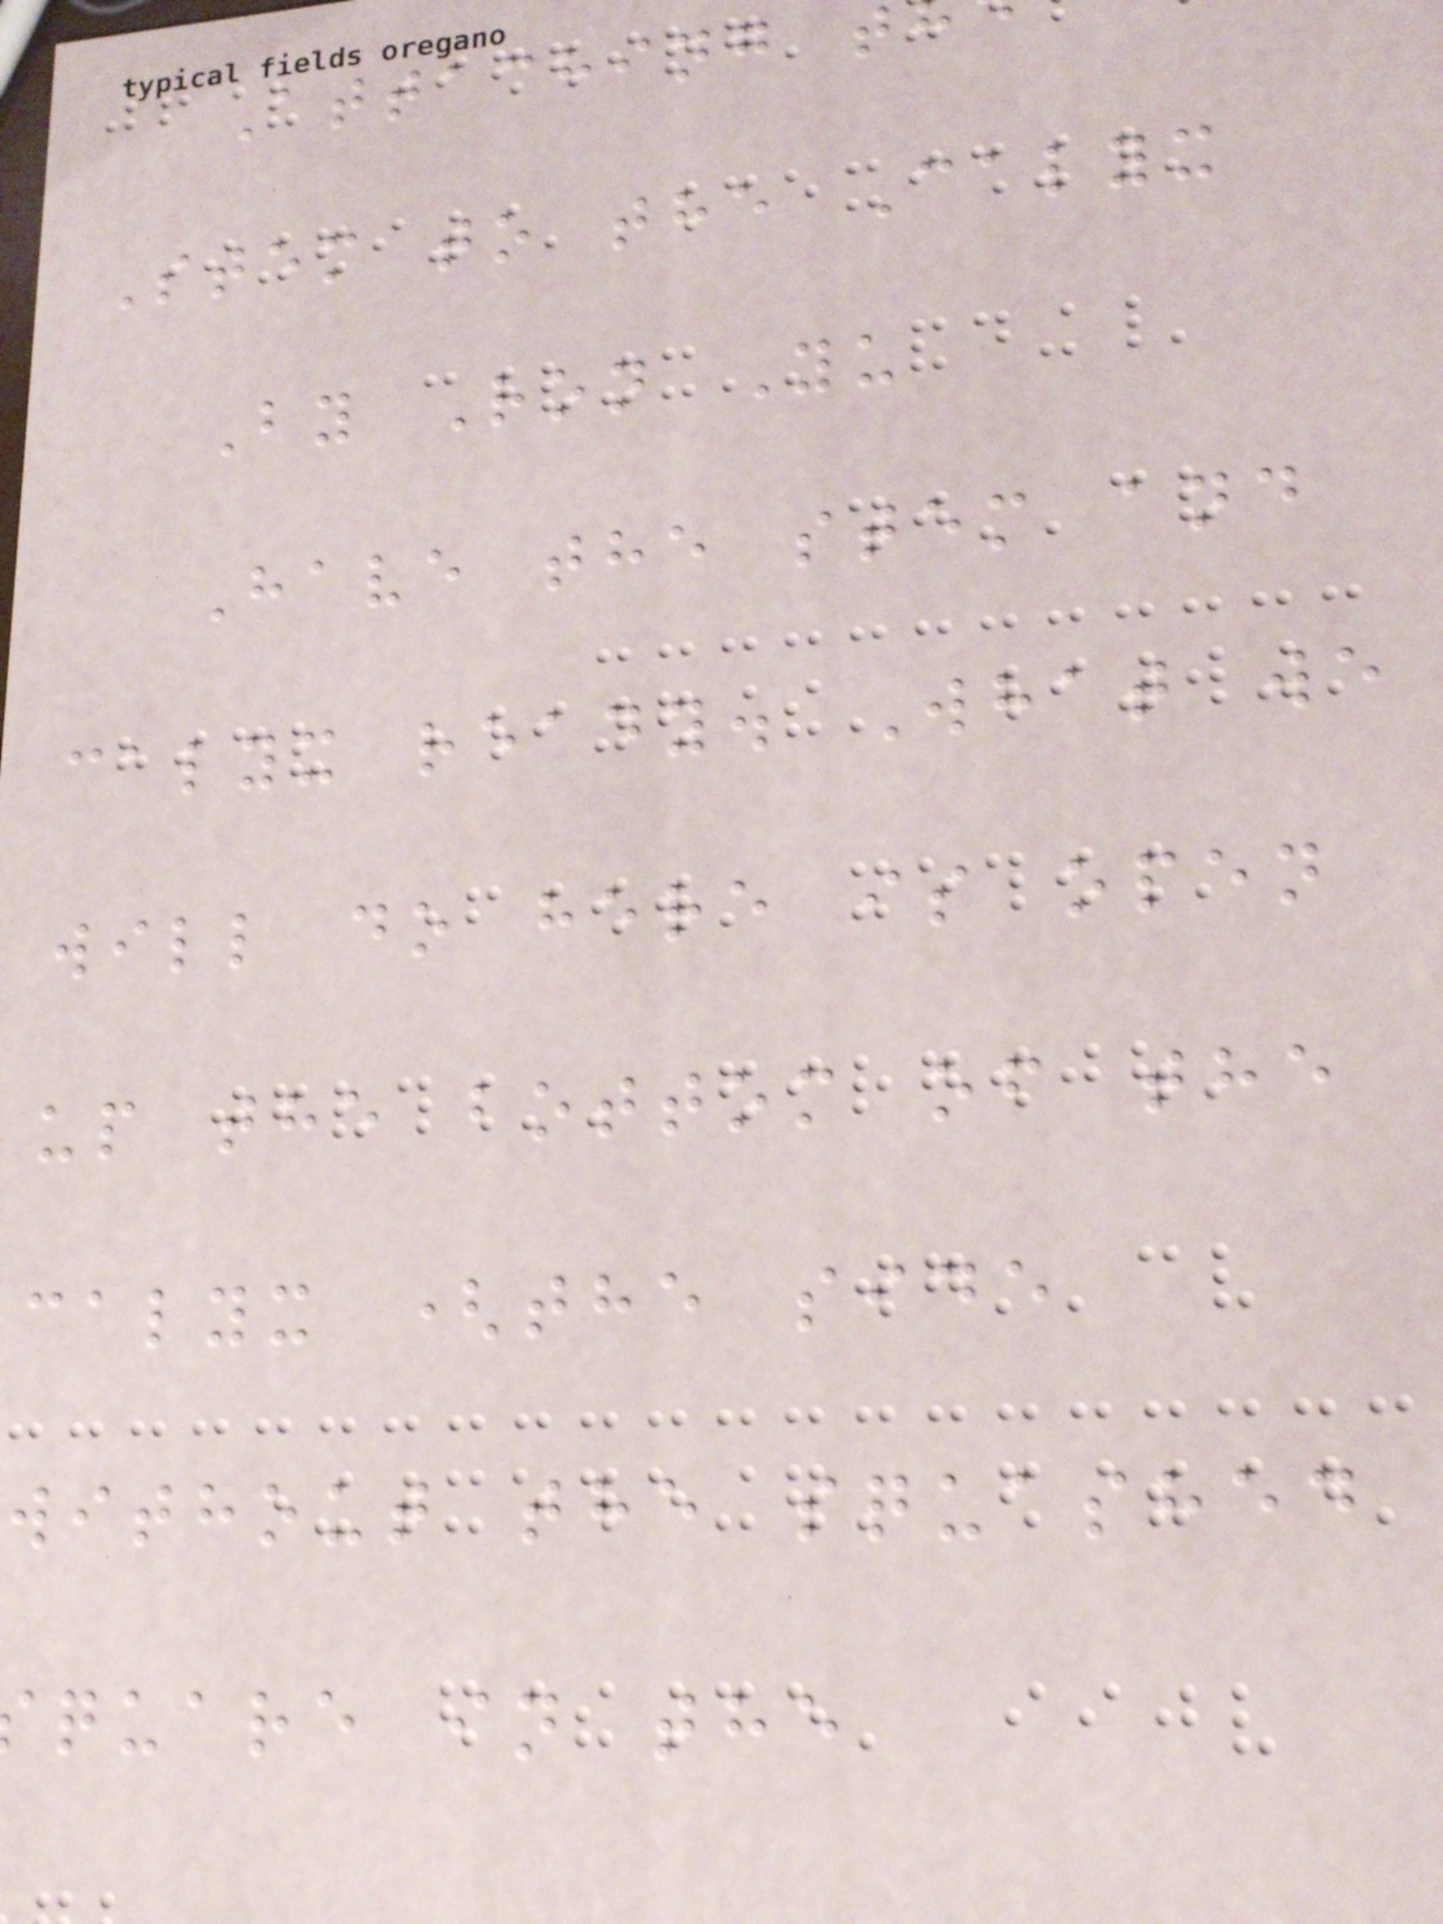Attaching t
Stem to the Calyx
By Ron Yu
Have the stem and
calyx ready. What we
will do here is open
up the bottom of the
calyx (the side
without the squashed
quare in the
